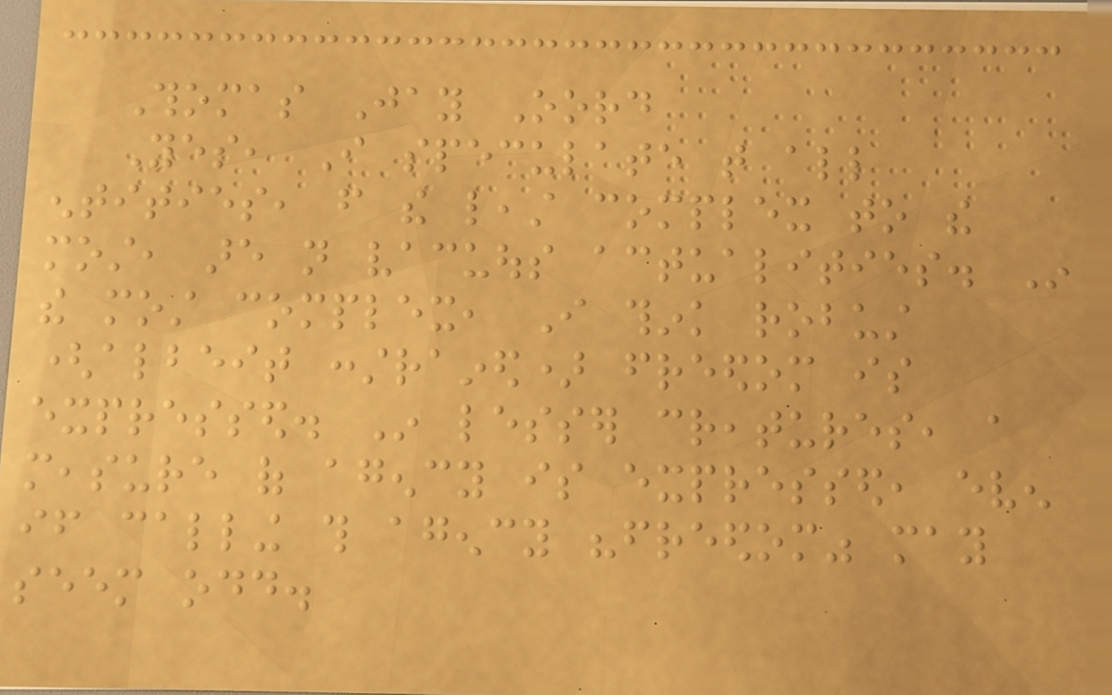Thomas Jay Oord
Yes, I speculate that all
entities, from the least complex to the
most, are not vacuous actualities. In
the most complex, I think robust
(albeit constrained) freedom is
expressed. In lesser creatures, a
measure of agency is expressed, even
if calling this agency "freedom" may
seem odd.
